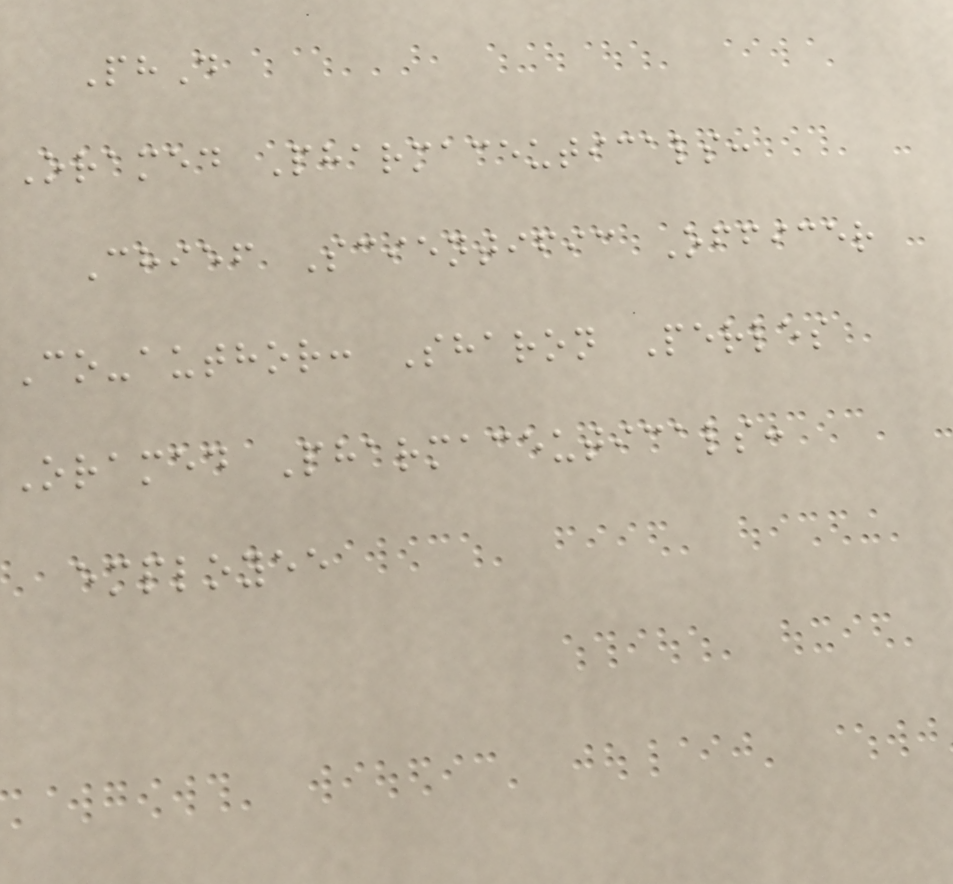PhD
Oramed Pharmaceuticals:
Chief Scientific Officer
Co-author: Sharon Perles
Oramed Pharmaceuticals:
employee
